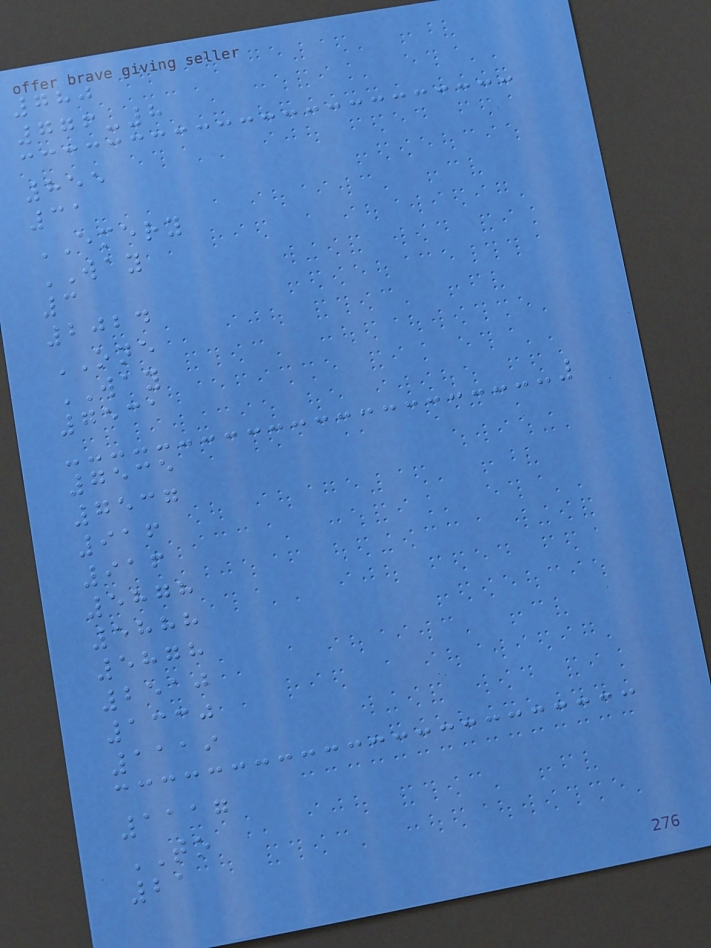780
776-8
855
31
EMERY
WAY
3
2024
ONE
WAY
7531
7535
7537
916
916
5878
5888
5878
2510
1330
1119
1117
TO
21
